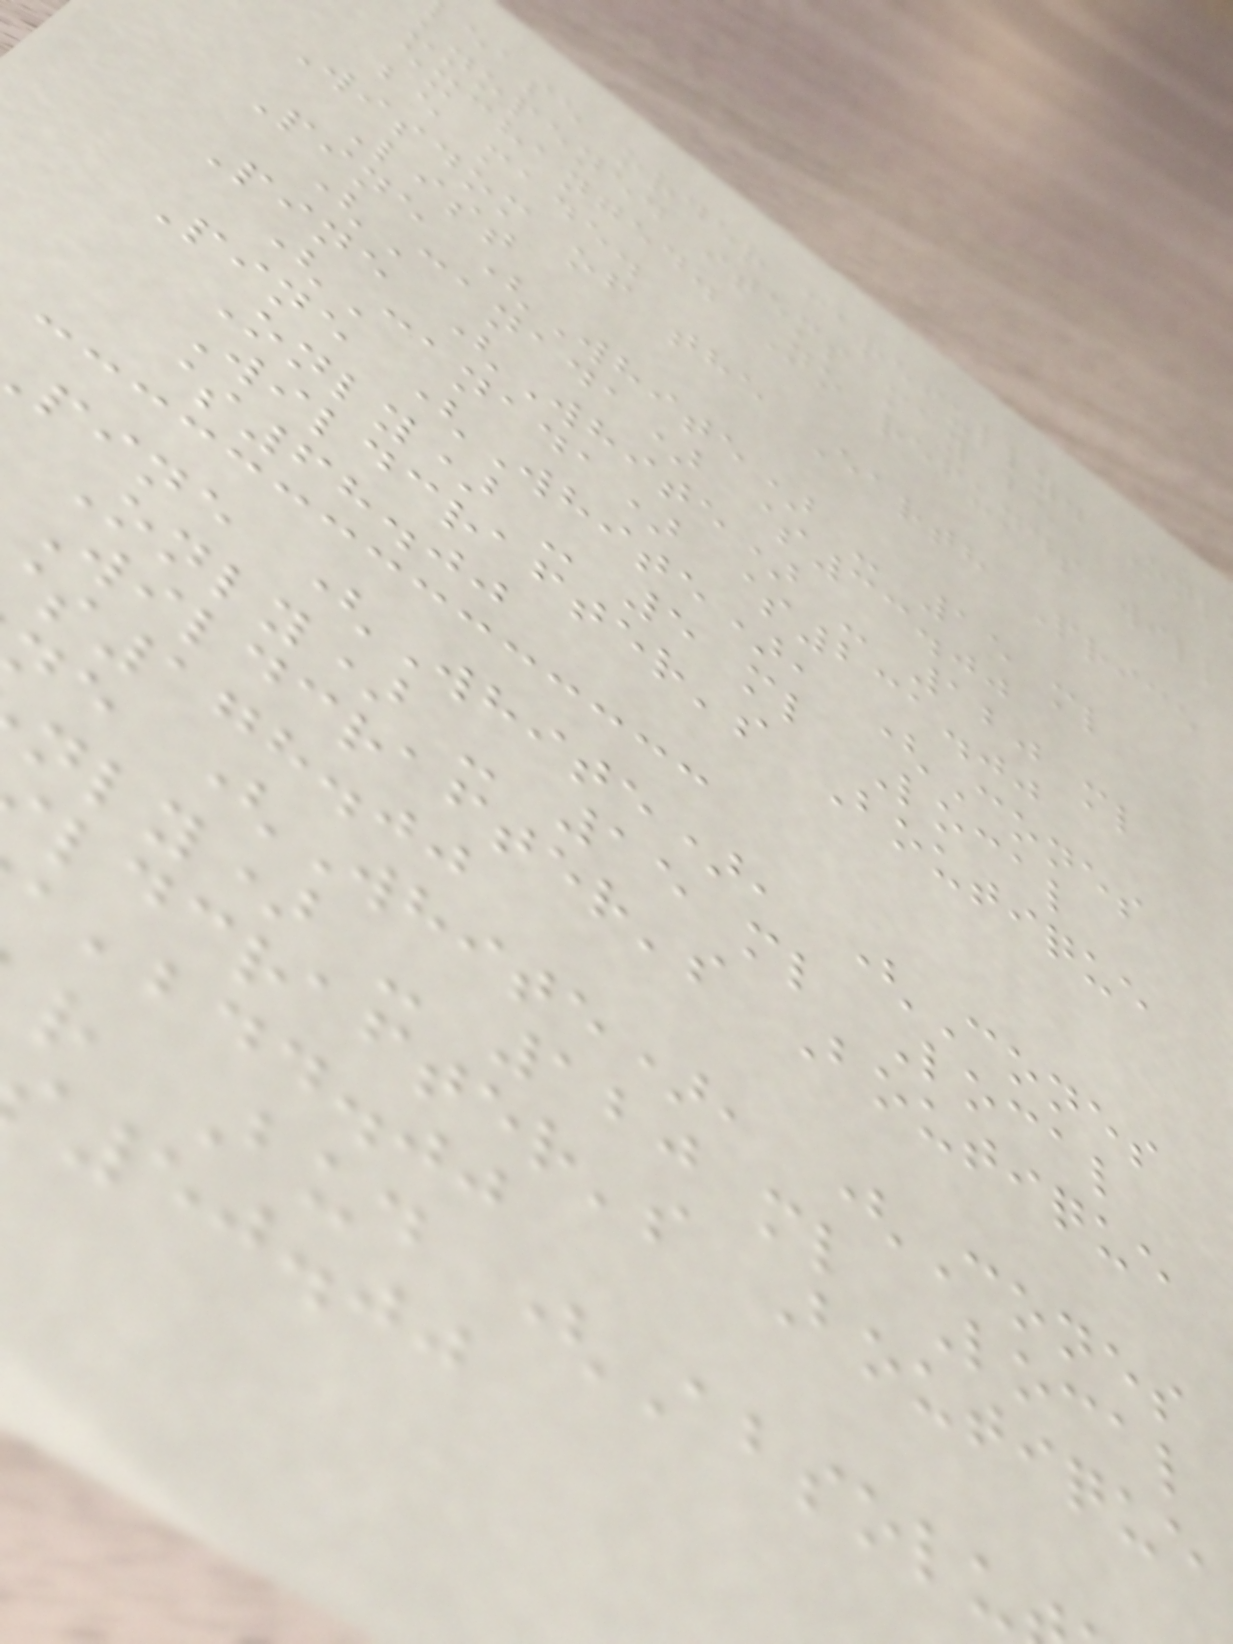ease order carefully. Onl
unopened items may be
exchanged. No refunds will
be made.
Wisdom of the Earth Price
List
Pine (White) - 15 ml
(Canada) $33.00
Pine (White) - 120 ml
(Canada) $231.00
Pine (White), (Cones
Only) - 5 ml Local
Wildcrafter's Boutique
$68.00
pine (White), (Cones
Only) - 15 ml Local
Wildcrafter's Boutique
178.00
e (White), (Cones
nly) - 120 ml Local
ldcrafter's Boutique
,bdd.jj
r Bud (Absolu
50.00
